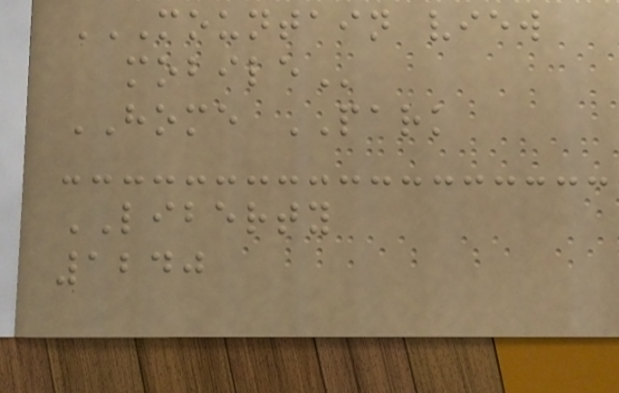MOUNTAIN VIEW
MOBILE
HOME PARK
LIBERTY
1240
